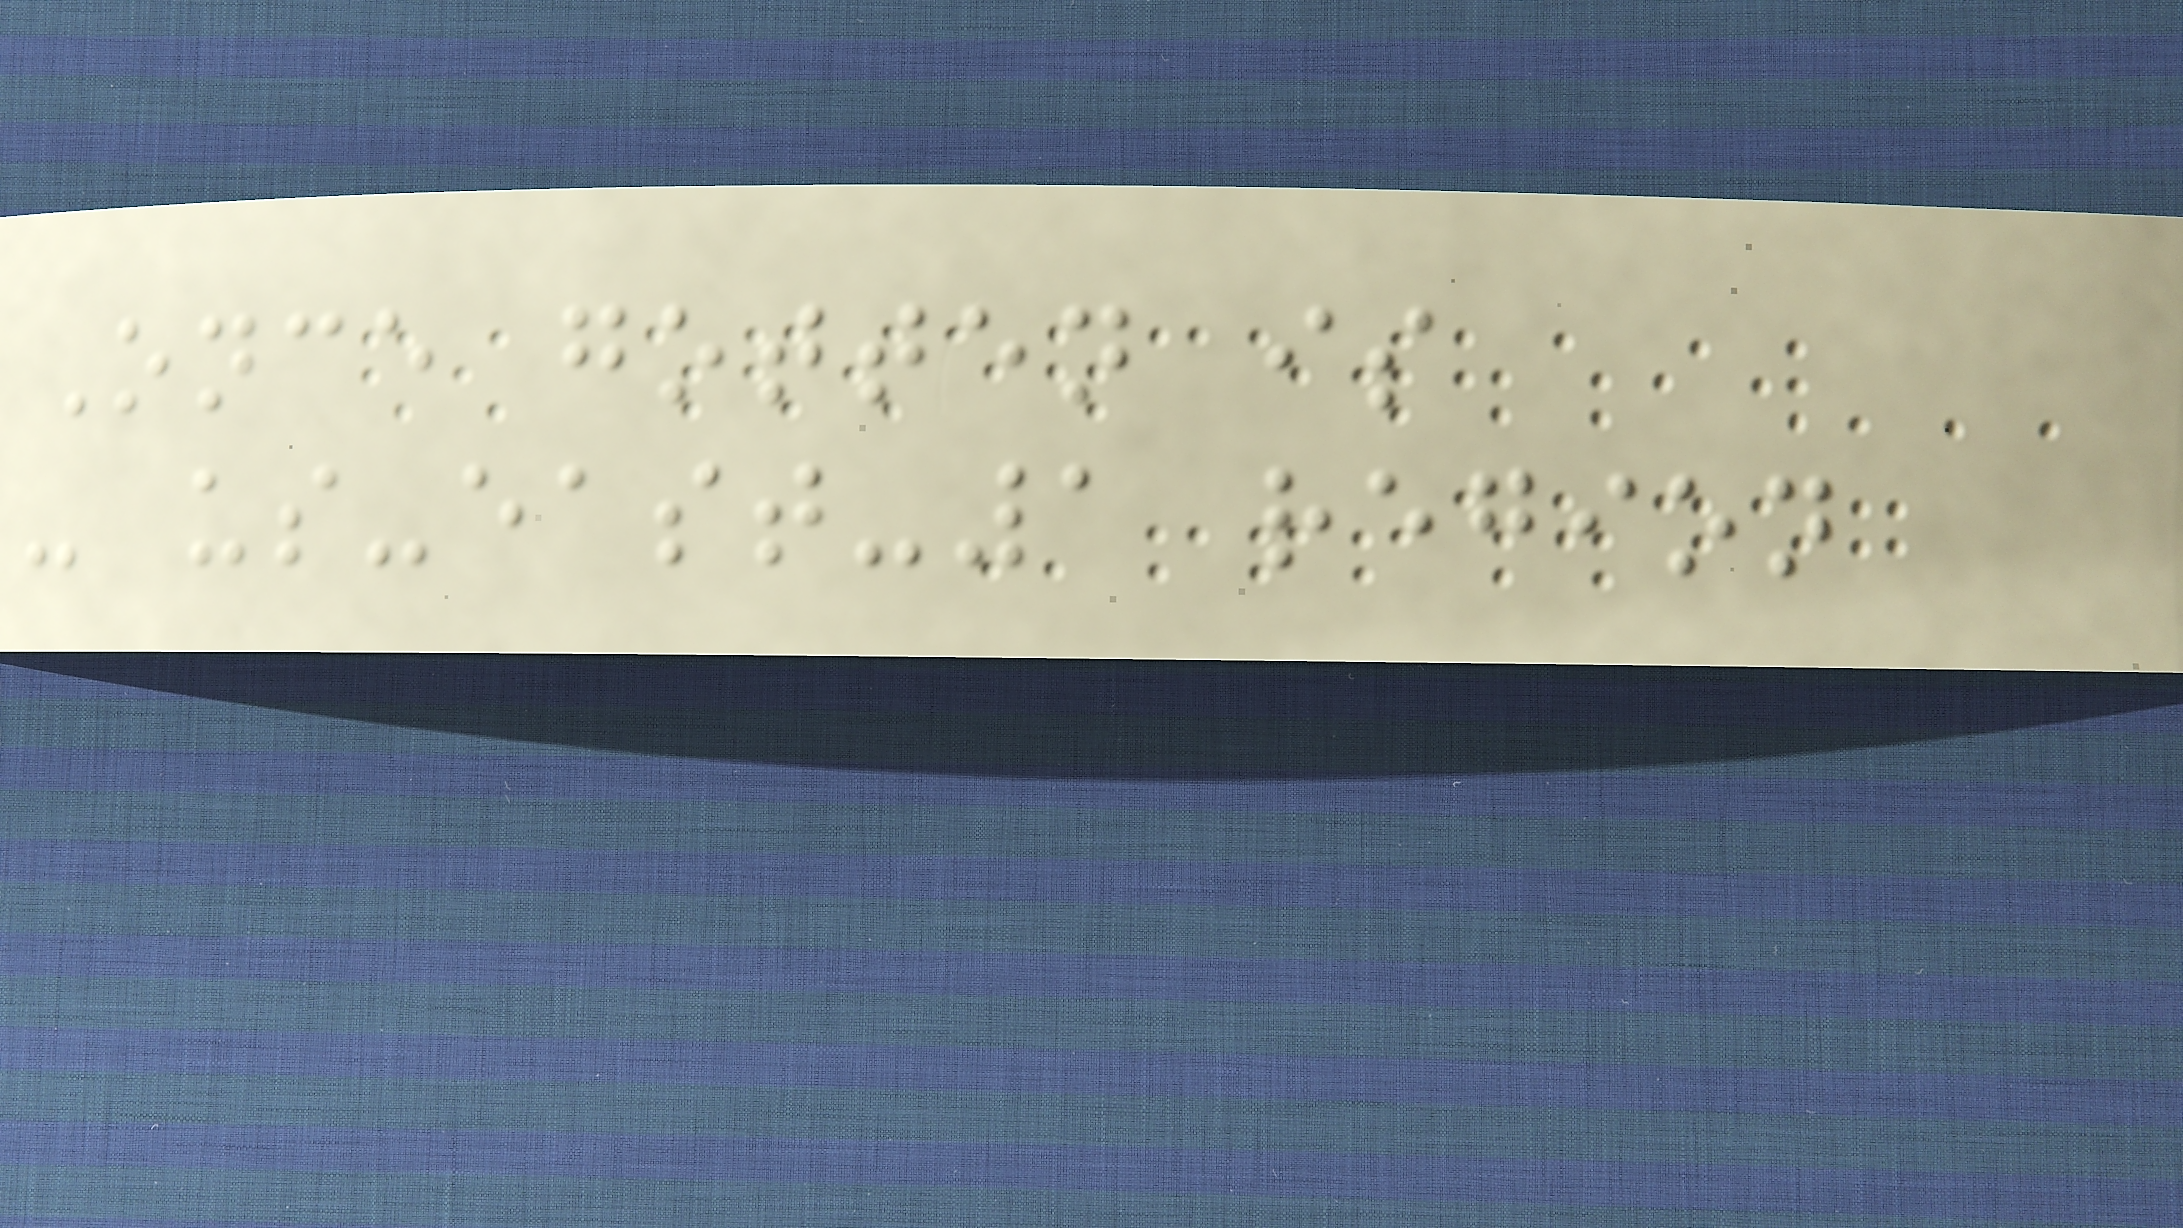Once gotten is
- us-east-1 region
